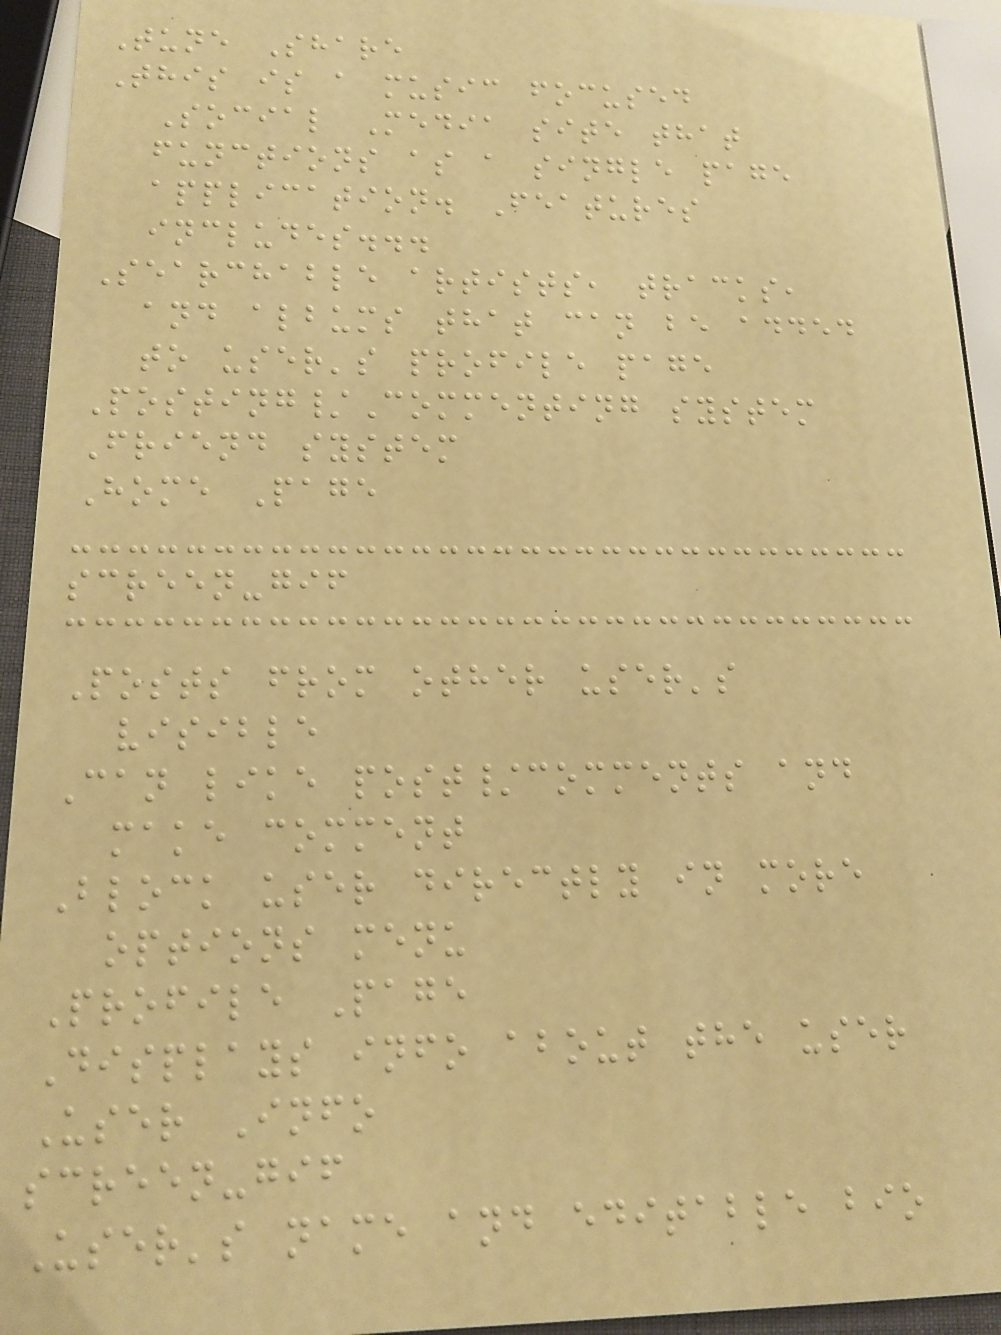Tune Share
This is a music focused
Social Media site that
functions as a single page
application. Features
includes...
Searchable artists, tracks,
and albums that can be added
to user's profile page
Posting/Commenting system
Friend system
Home Page
screen-gif
Posts from other user's
visible
Can like post/comments and
make comment
Block user directly in more
options menu
Profile Page
Displays info about the user
User Info
screen-gif
User's name and editable bio
